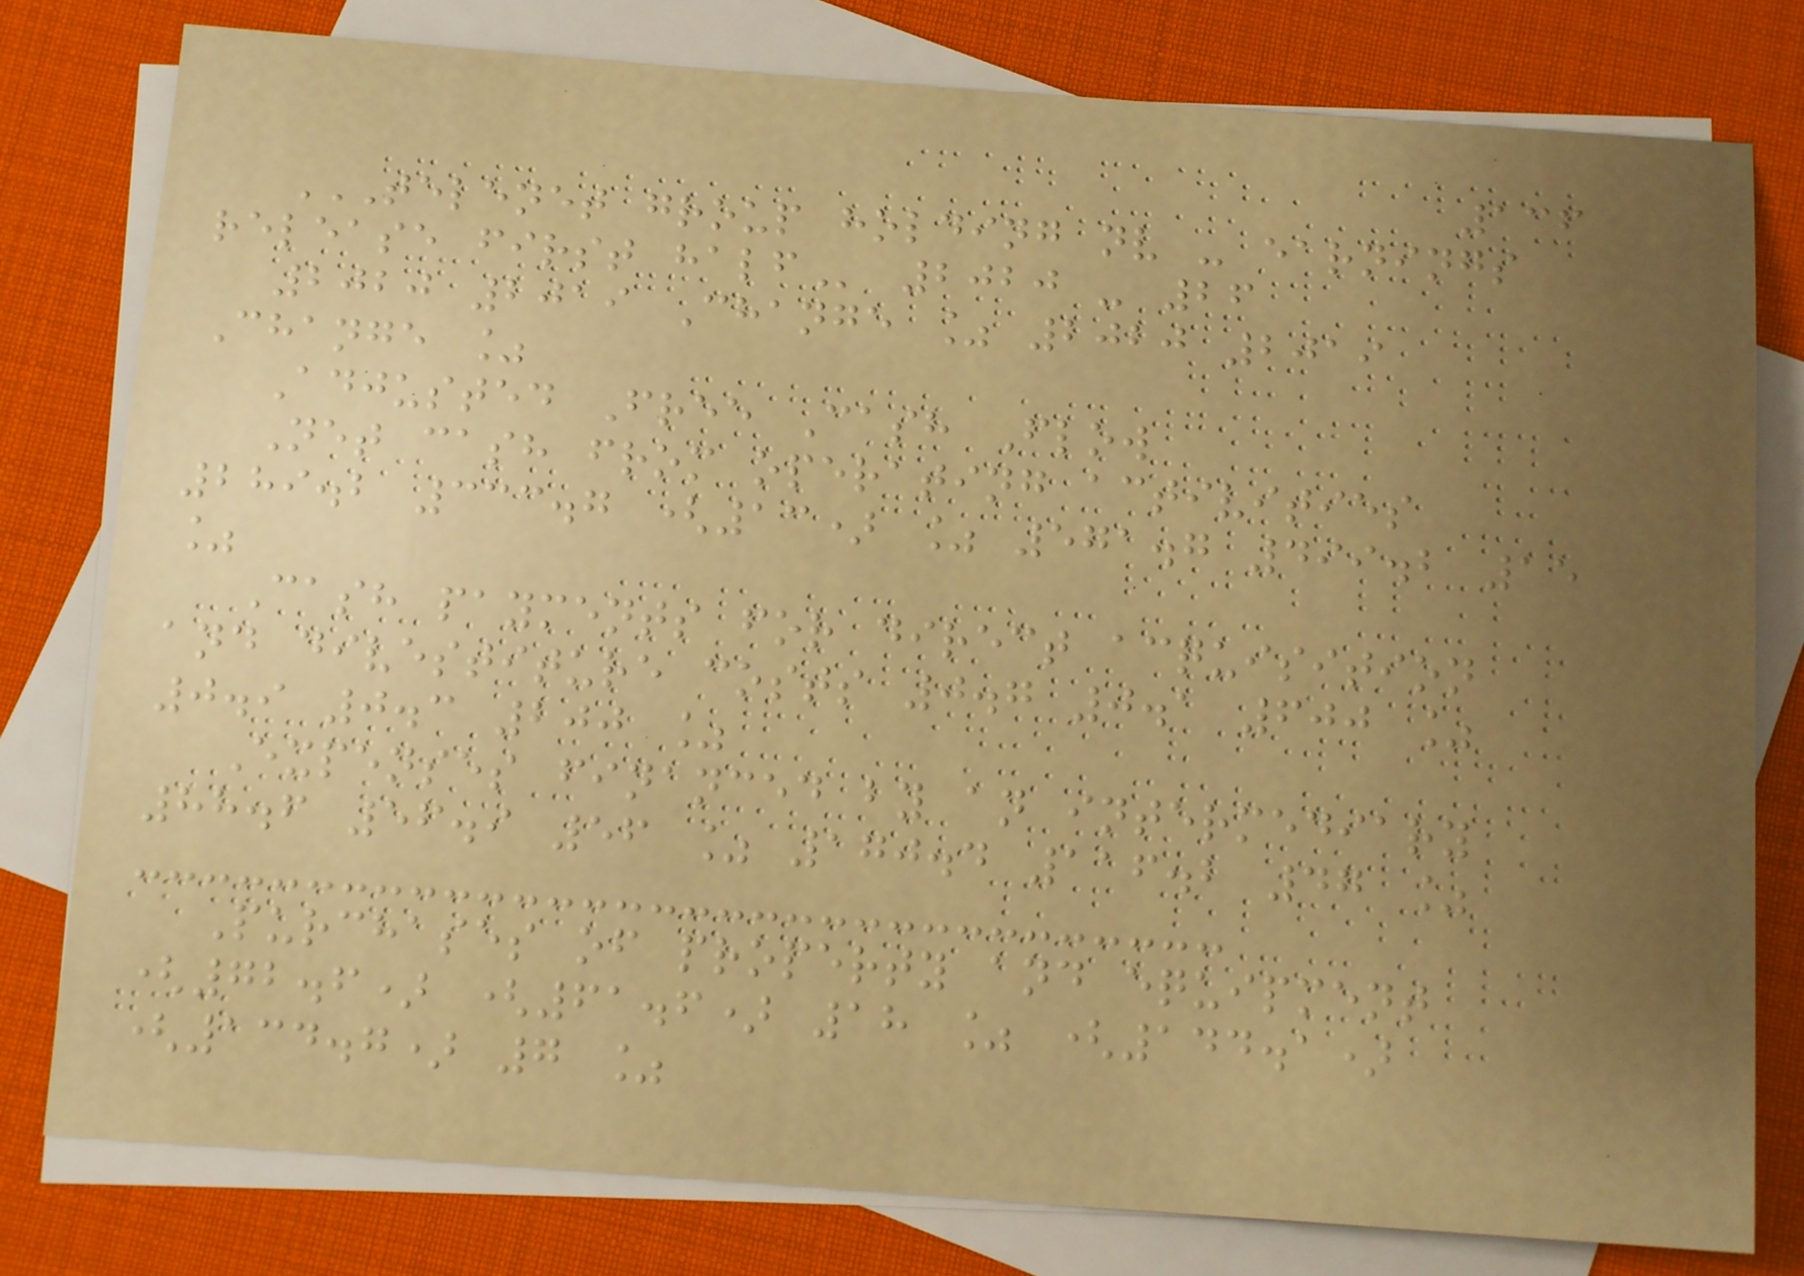136
TELENET GROUP HOLDING NV - EARNINGS
RELEASE FIRST HALF 2020 - 26
2020 2019 Change % 2020 2019
Change %
Adjusted Free Cash Flow
Net cash from operating activities
289.2 333.7 (13) % 571.7 499.2 15
%
Cash payments for direct acquisition
and divestiture costs 0.7 0.1 600 %
0.9 0.3 200 %
Expenses financed by an intermediary
88.6 56.9 56 % 170.4 116.2 47 %
Purchases of property and equipment
(72.6) (61.6) 18 % (144.1)
(134.7) 7 %
